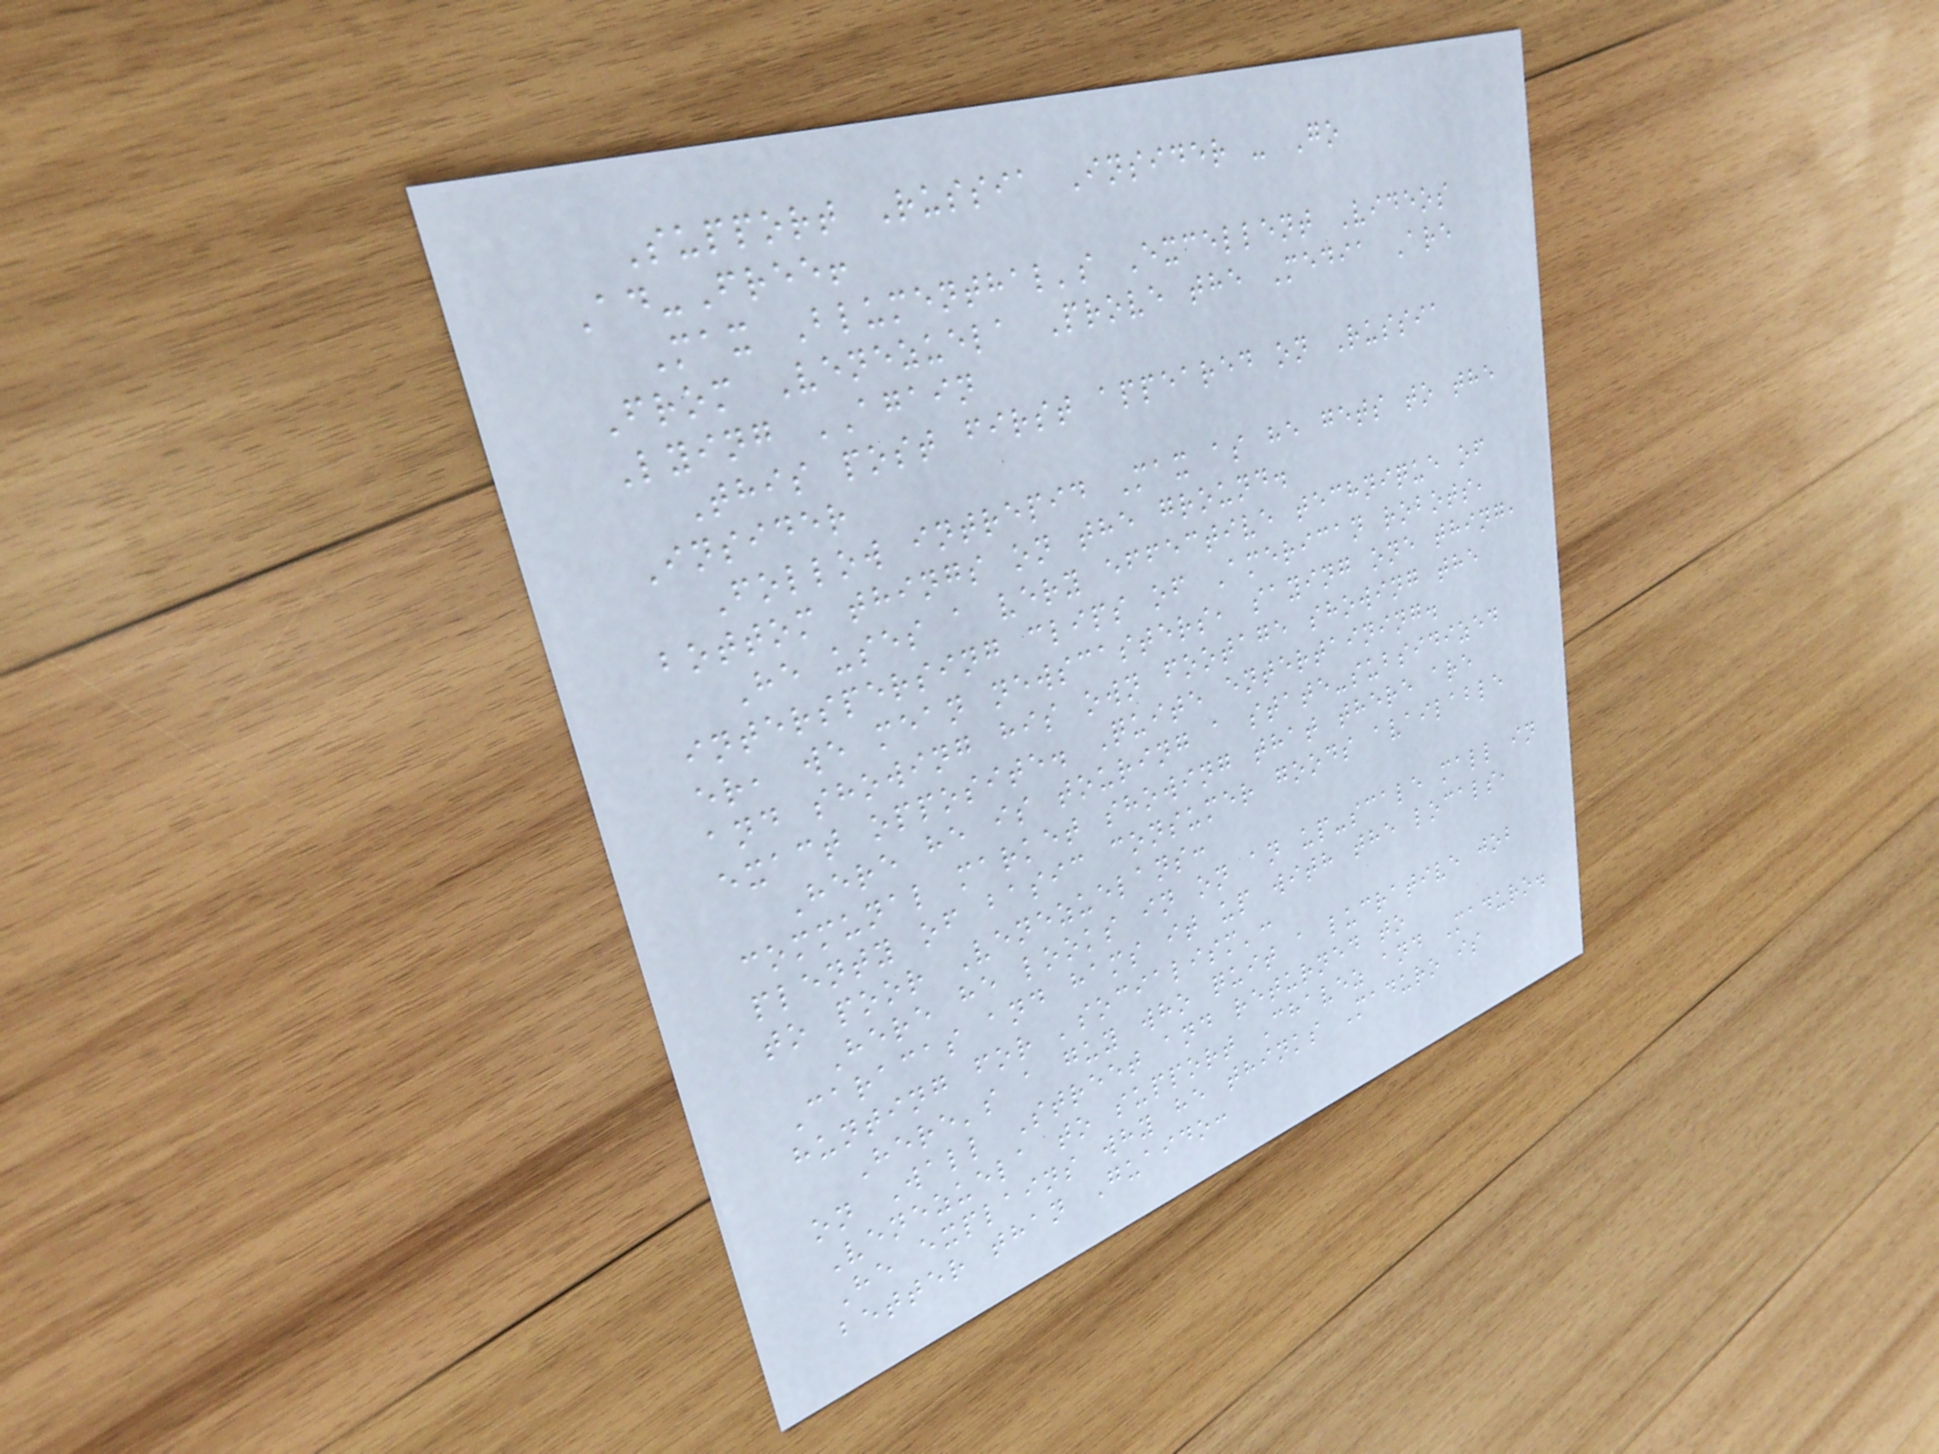Support Russia Insider - Go
Ad-Free!
Max Blumenthal's Excellent Videos
From Venezuela Prove the Media Are
Lying AGAIN
This post first appeared on Russia
Insider
Follow intrepid Max as he gets to the
bottom things on the ground.
He uses a very effective technique of
interspersing clips of American robots,
er, we mean newscasters, saying one thing,
and showing his own footage showing the
exact opposite. Quite entertaining.
Here he is touring a state-subsidized
communal market showing that there are
plenty of basic consumer goods available
to poor Venezuelans:
Here he looks in on an up-scale mall in
Caracas and hams it up with the locals,
hunting for 'socialism':
Here's a guy who quit a lucrative job
on Wall Street and returned to
Venezuela to support Chavez and Maduro.
He explains why he thinks Maduro is
better than Guaido:
